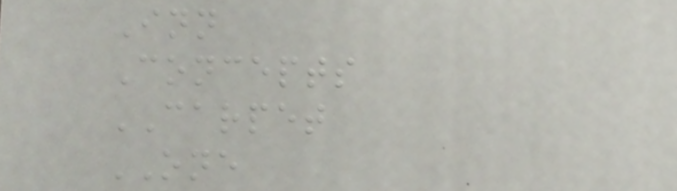Inn
Concepts
CARPET
ONE
